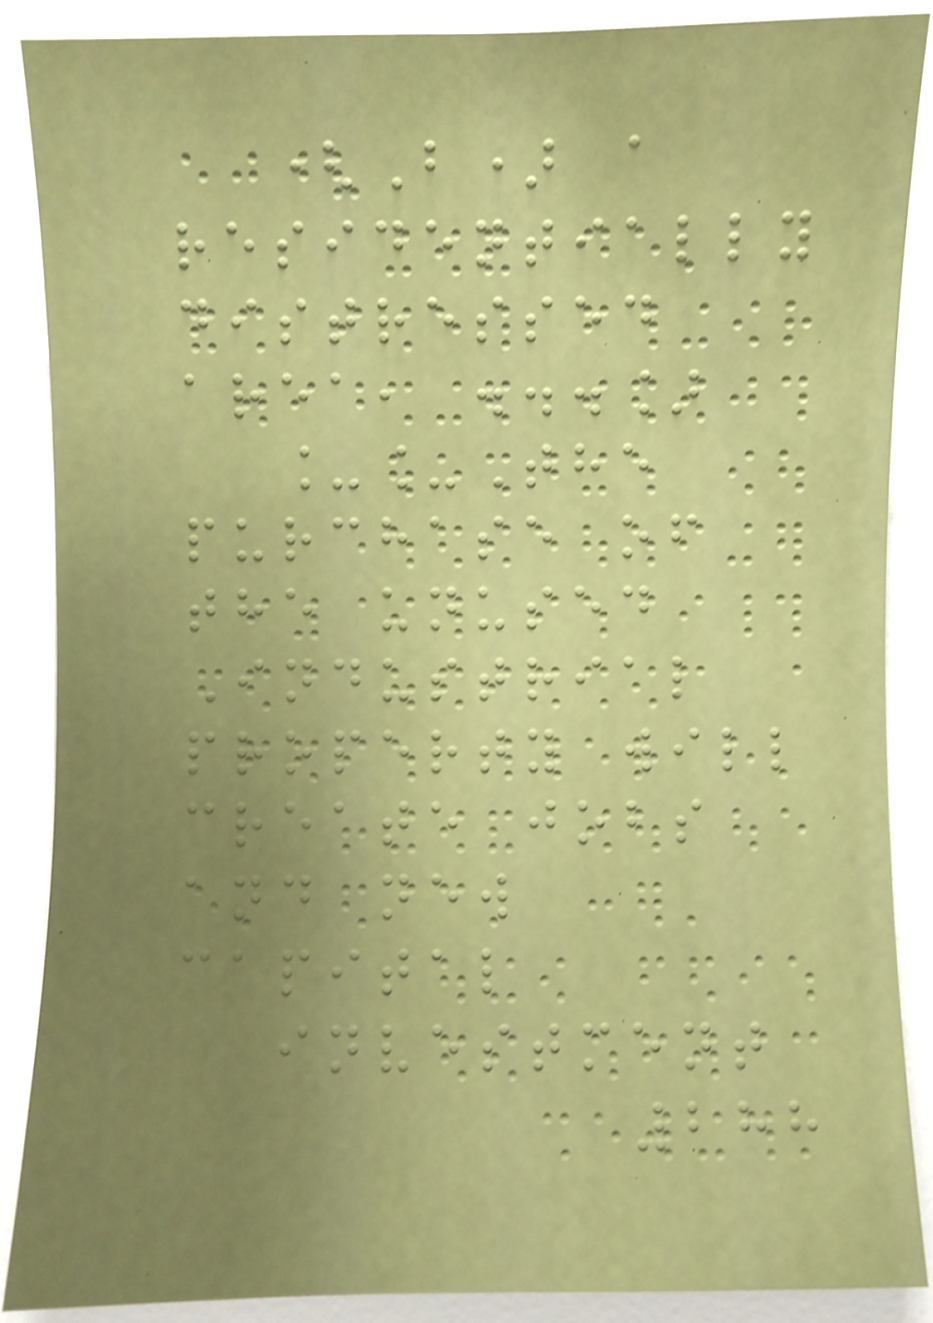(B) a
residentially
distressed
area, ...]
__The
purchase of
the unused
Industrial
property will
create jobs
and new
capital
investment
288
